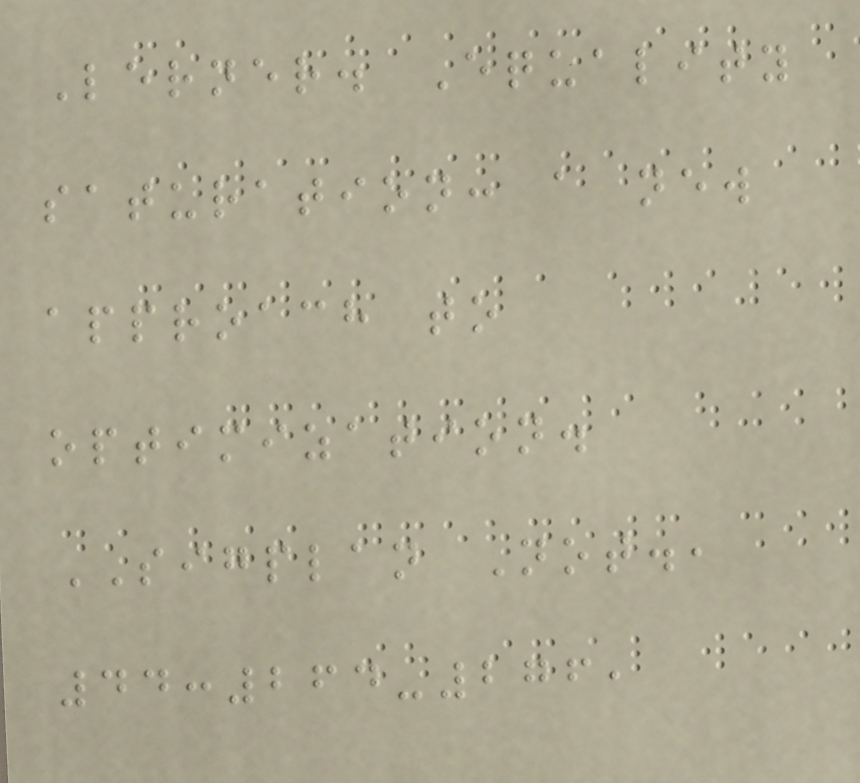Lerner. Equality
saturation: a new
approach to
optimization.
SIGPLAN Not.,
44:264-276,
